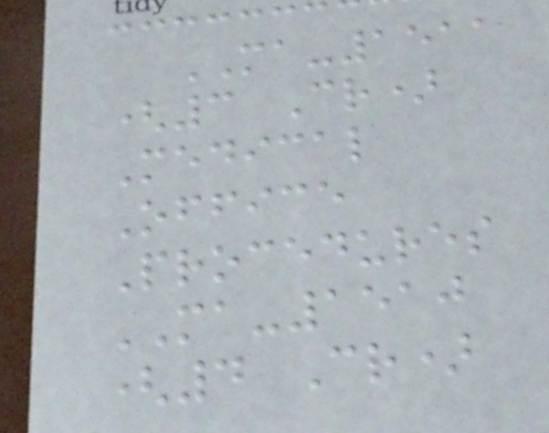MA-1511
(3 Cr)
Medical
Office
Procedures
MA-1510
(4 Cr)
